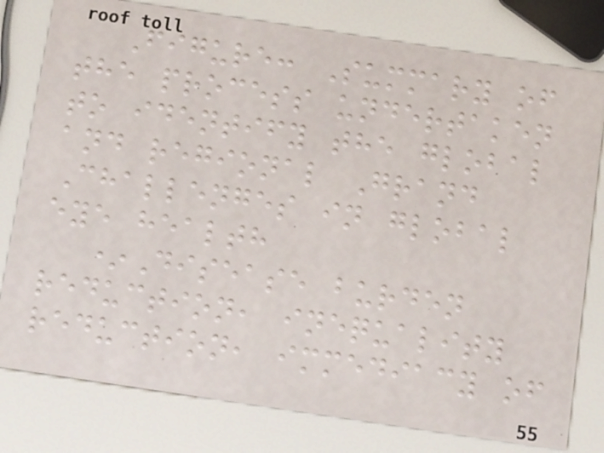Figure: Summary of
the process undertaken
to identify the global
and regional Grand
Challenges in global
eye health
*Disease burden
reduction, inequality
reduction, immediacy of
